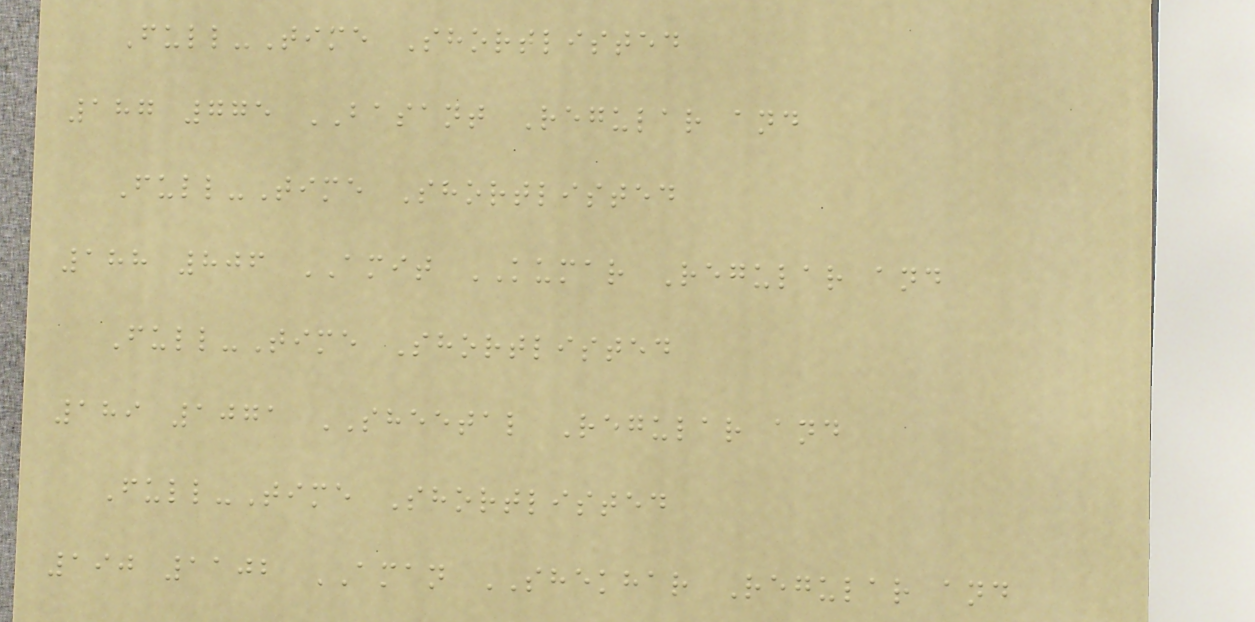Full-Time Shortlisted
187 775 BASANT Regular and
Full-Time Shortlisted
188 806 AMIT KUMAR Regular and
Full-Time Shortlisted
189 1071 SHEETAL Regular and
Full-Time Shortlisted
190 1102 AMAN SHEKHAR Regular and
